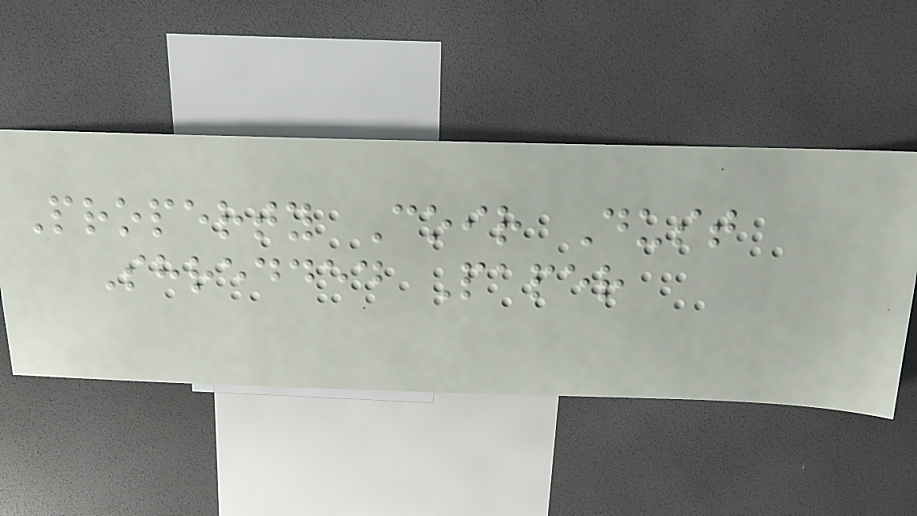Property Coir Dust
Shredded Paper
